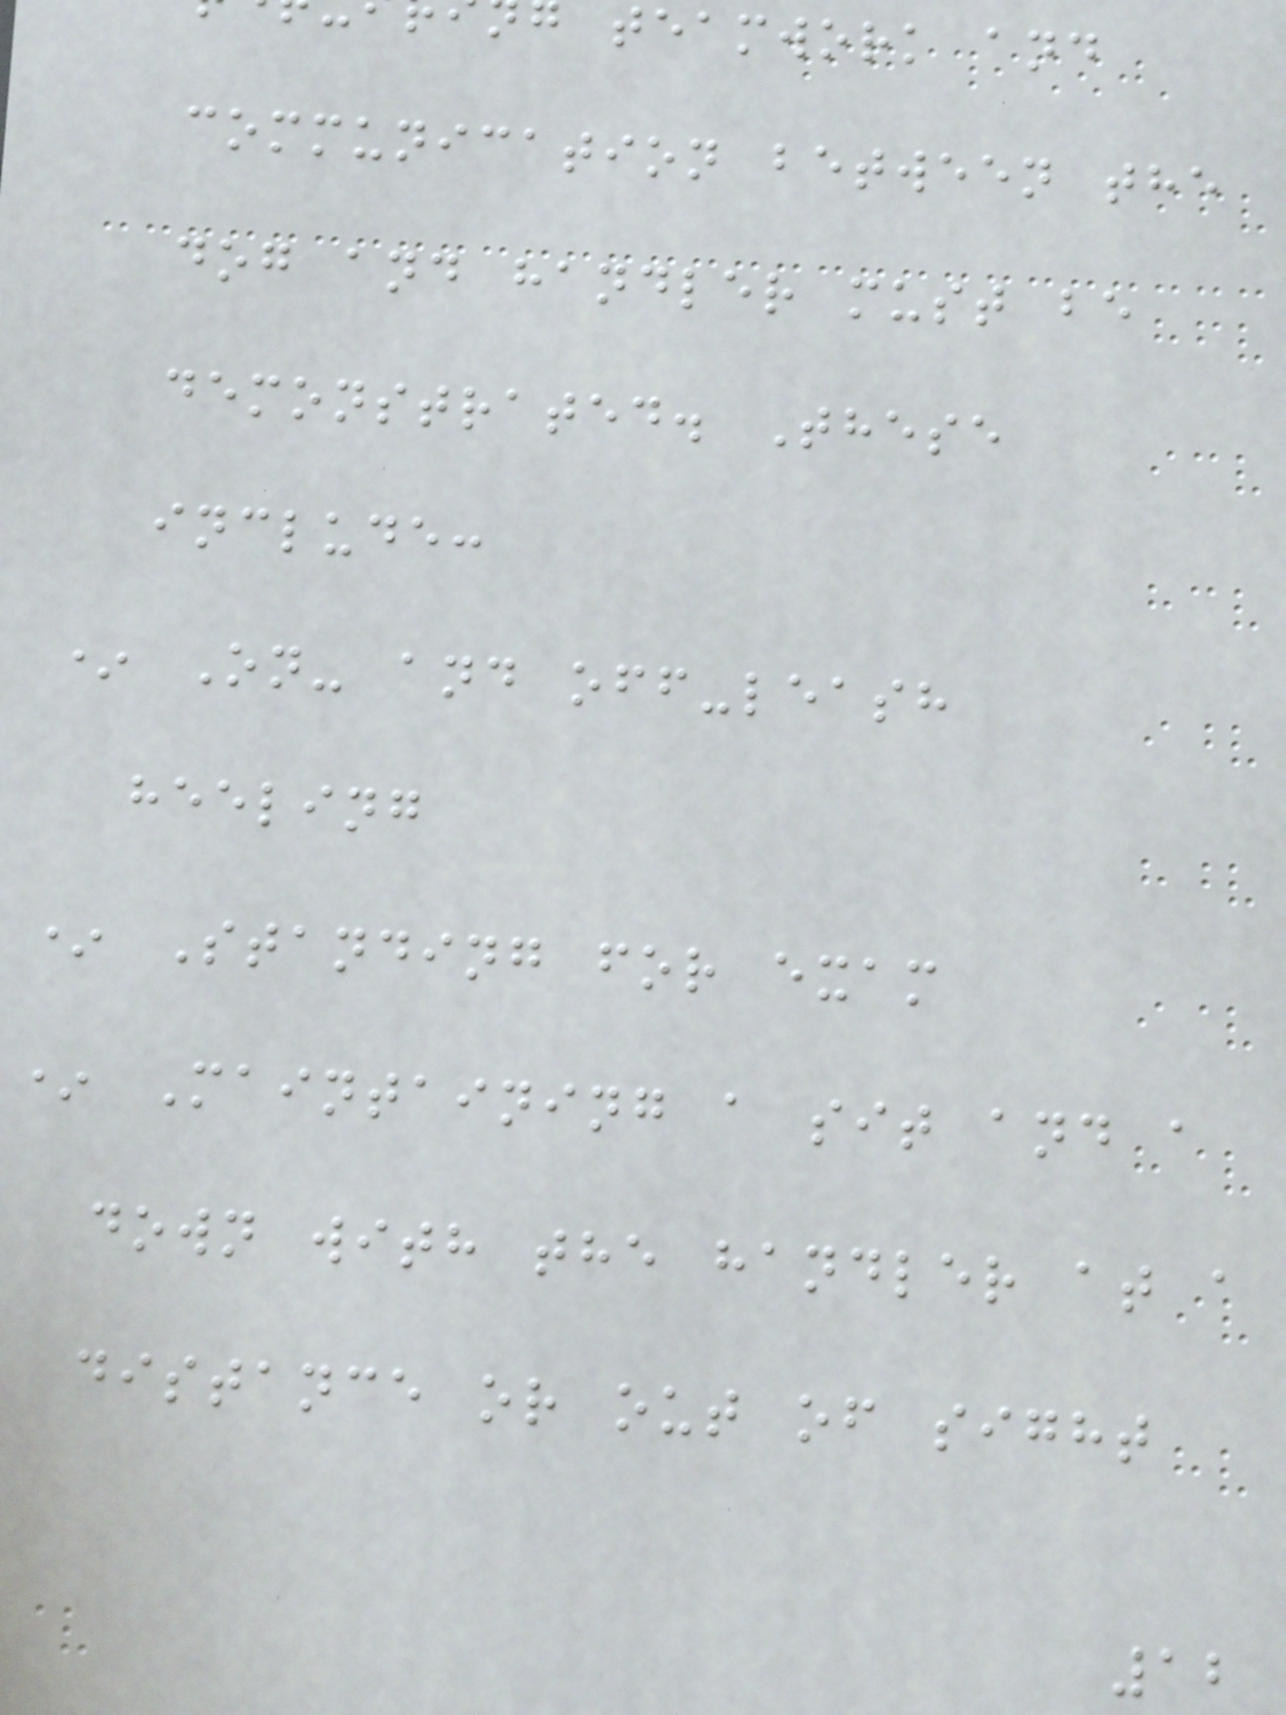teamwork and
communication between the
dog and handler must be
demonstrated. These
include:
* On- and off-leash
heeling
* Standing for exam
* Maintaining a sit and a
down with the handler at a
distance or out of sight
12
